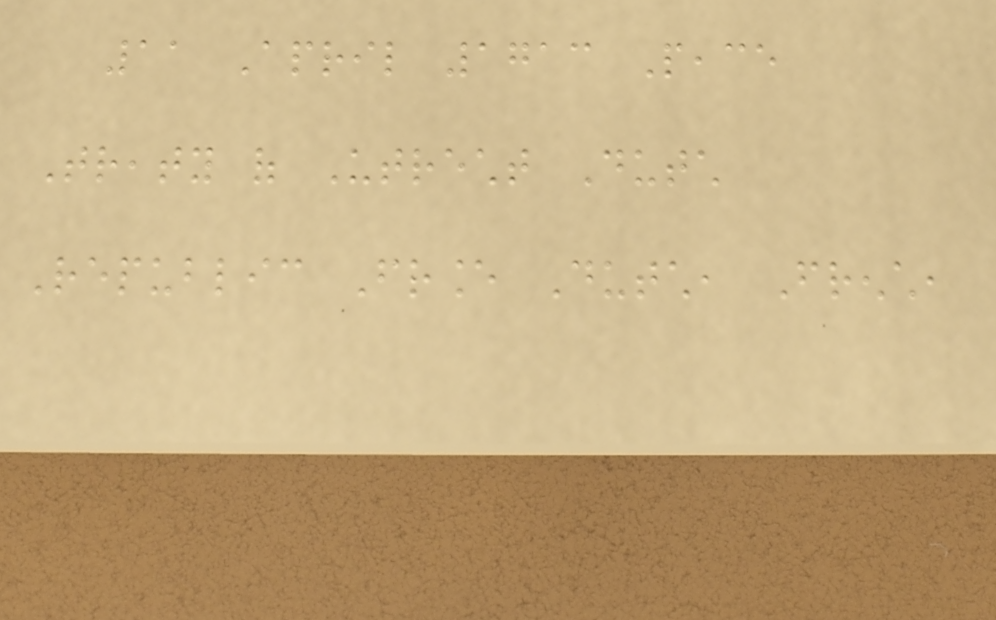11 April 1713 Peace
Treaty of Utrecht Dutch
Republic France Dutch, French,
